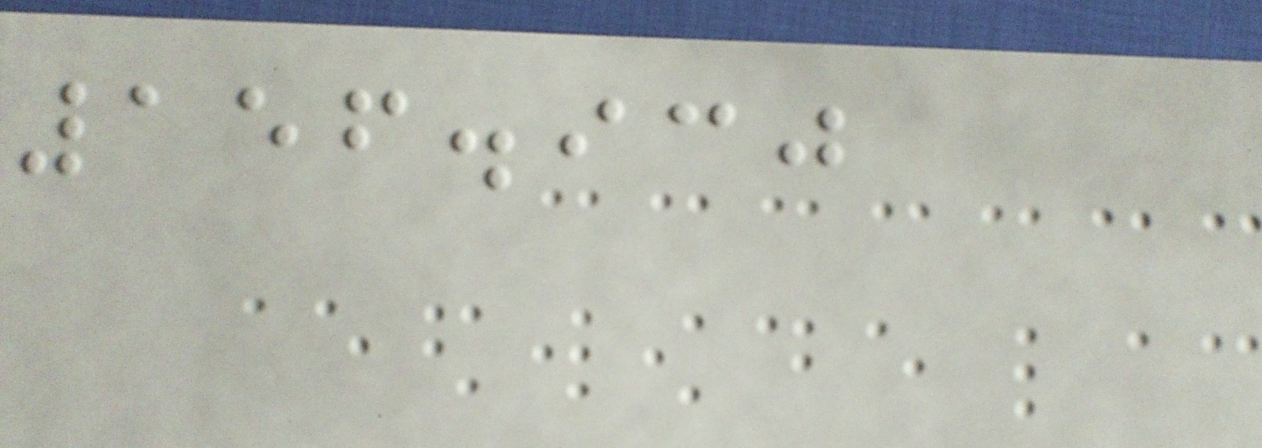156.930
